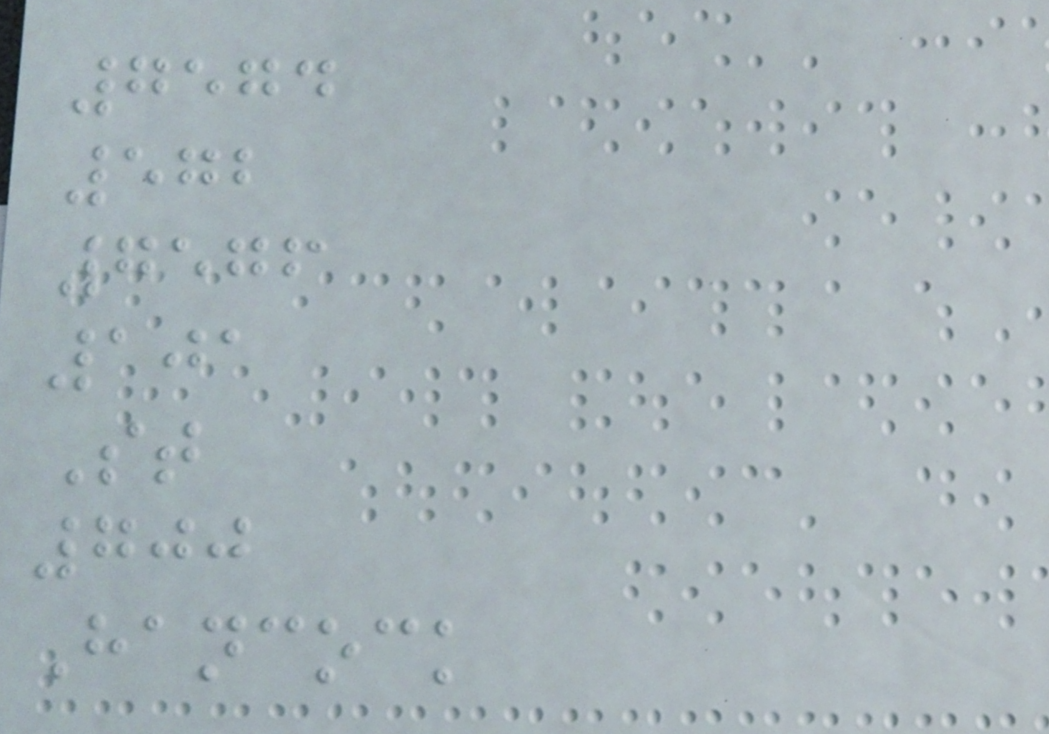7574
572
7576
101
St
700
Hancock
